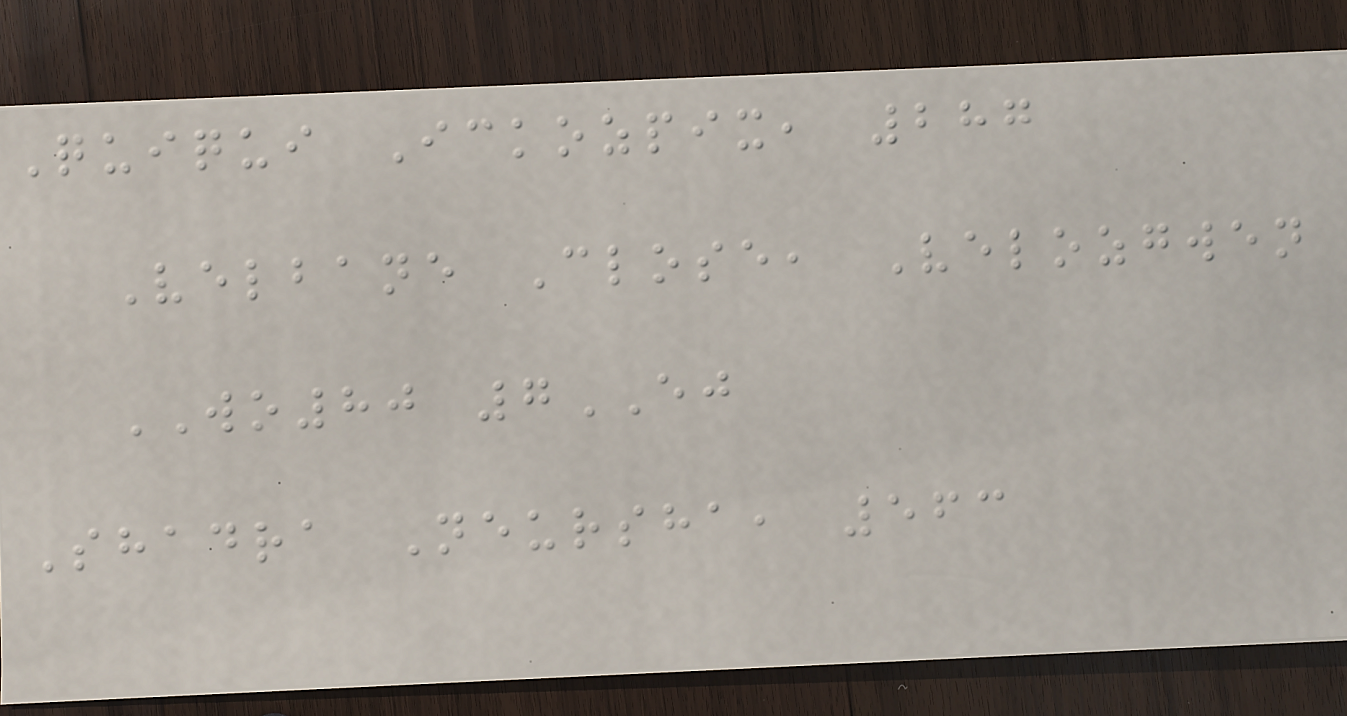Quiqui Ickozpix, 287
Velbane Close, Velozgwen
WO80 7EJ
Shadra Neursha, 563
